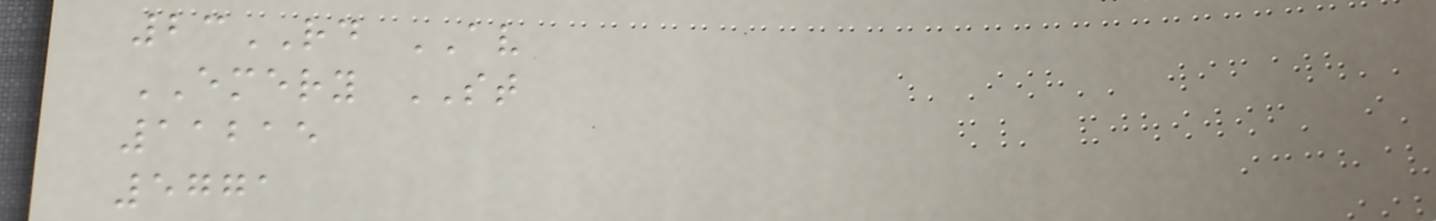23RD AV
EMERY ST
11215
5771
